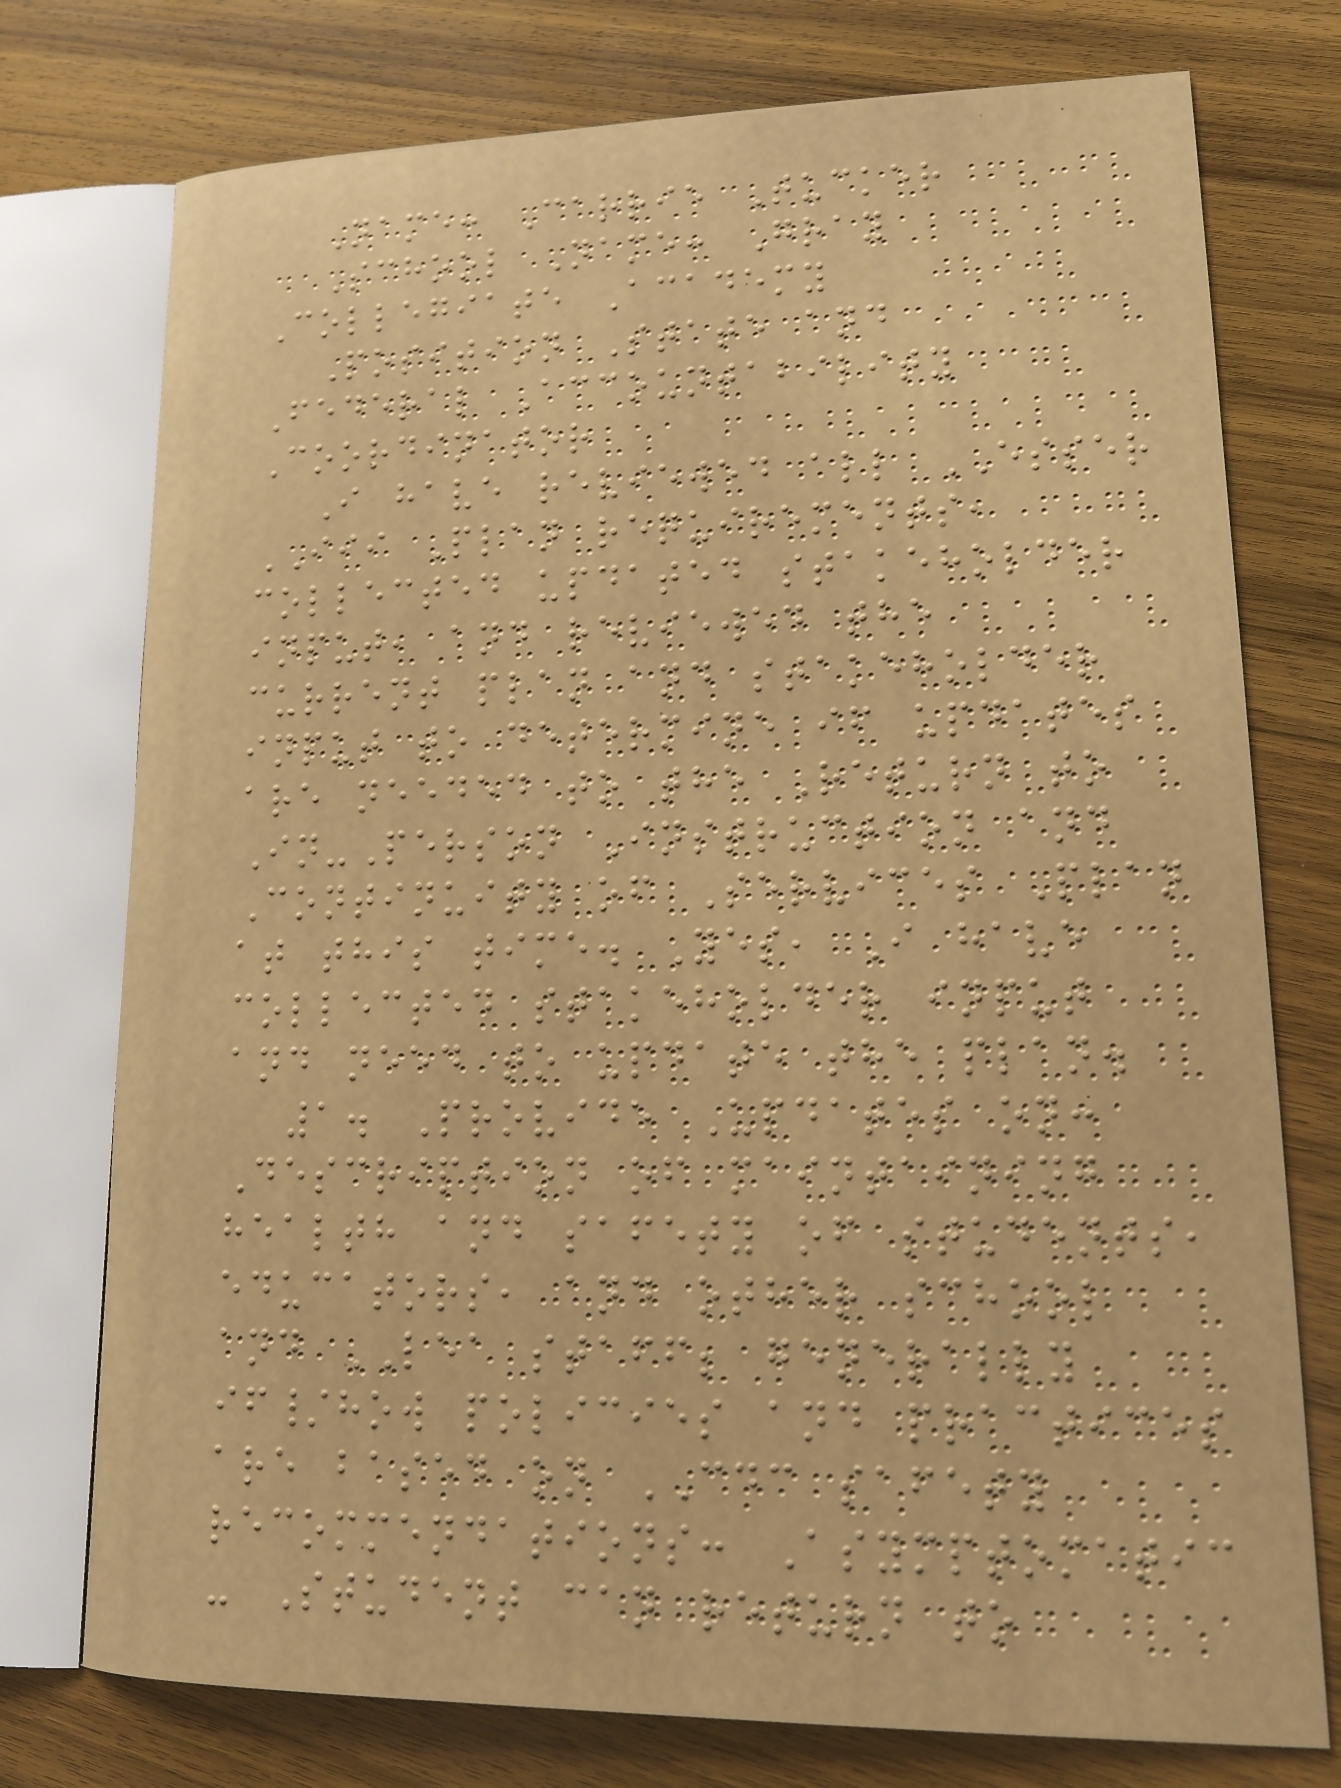Name: Carrie Tucker
School Name: Gray
Collegiate Academy
Position State and
Federal Accountability
Coordinator
I have reviewed all ESSER
III Plan requirements,
collected updated stakeholder
input, and reviewed the
current plan and stakeholder
input to determine if updates
are needed to the Return to
In-Person Instruction and
Continuity of Services Plan
at this time. Yes, I have
collected stakeholder input
and need to update the plan.
1. Provide Updates on:
Description of maintaining
health and safety of students,
educators, and other school
and LEA staff; generally
if/how policies and practices
are based on CDC safety
recommendations: Asymptomatic
- Student can return to
